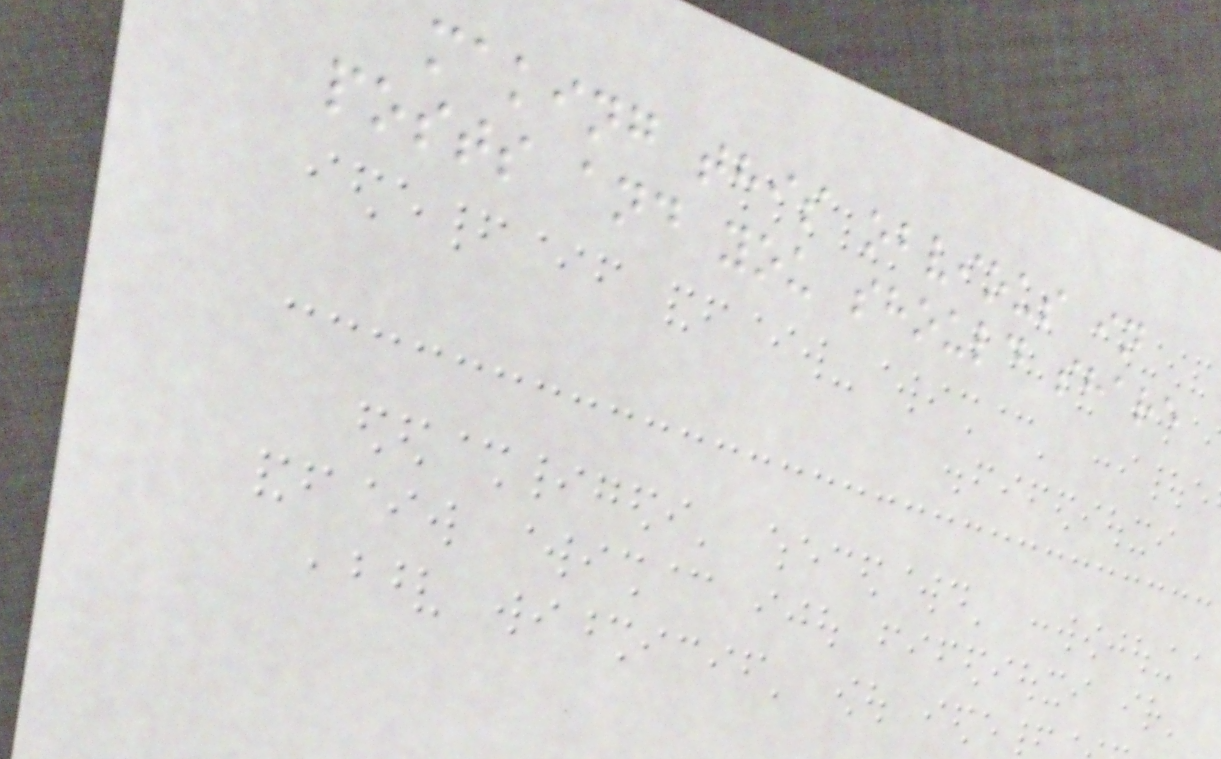making this obvious in
posts and you should share
